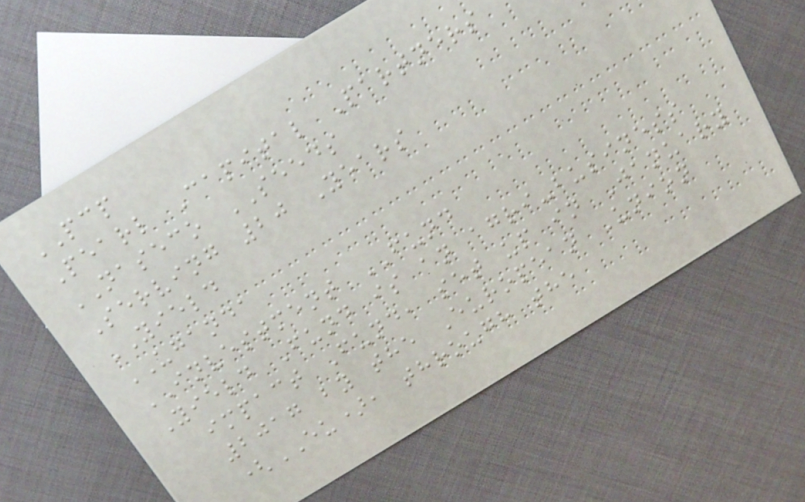PCP
Pearl Capital Partners
NASECO SEEDS
Serving 20 Years
YIELD
UGANDA
INVESTMENT FUND
Yield Fund is an agri-business
impact Fund, set up in January
2017 by the European Union
(EU), through the
